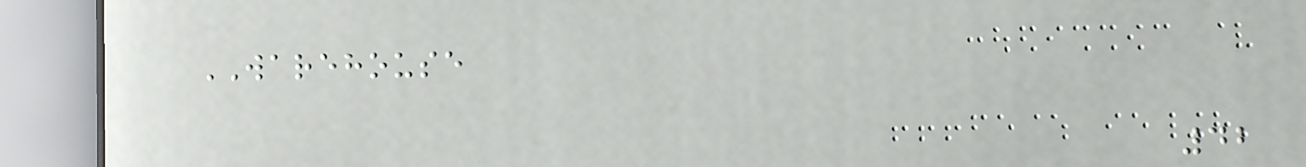WAREHOUSE
42
